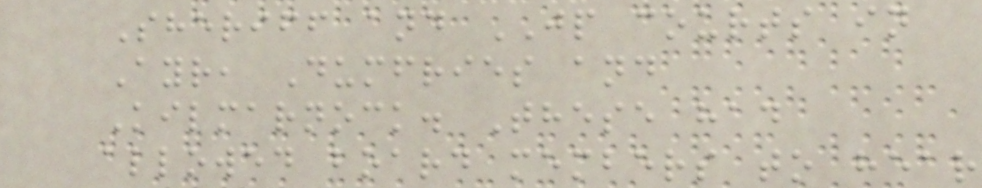Sheriff and JP courts in
Ayr, Dumfries and
Kilmarnock. These had
allowed board members to hear
